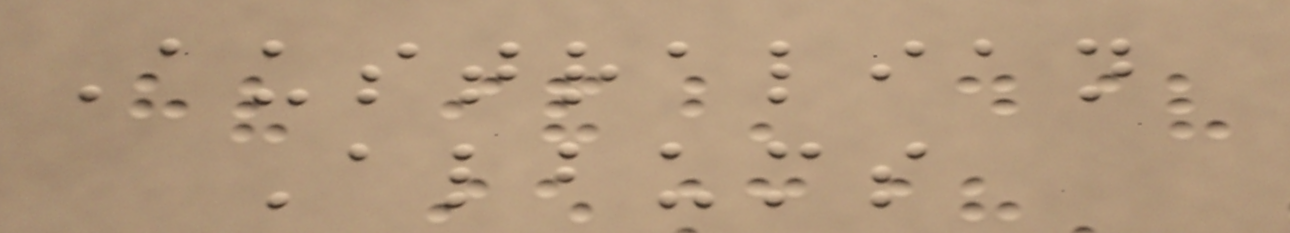Australian
Albums
